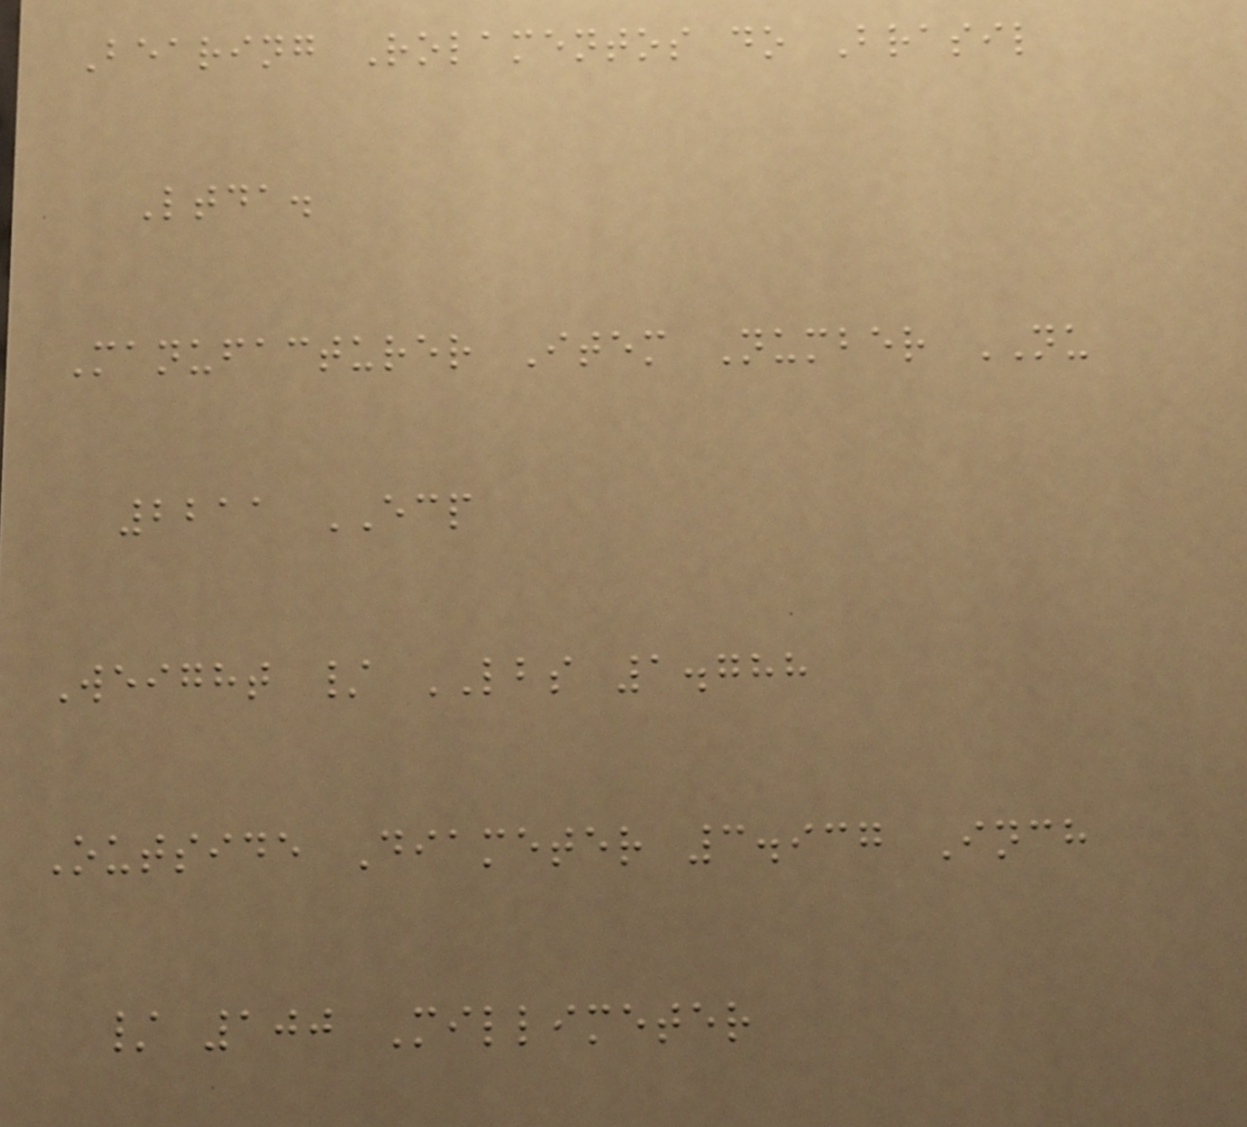Bearing Rolamentos do Brasil
Ltda.
Manufacturer Item Number NU
2211 ECP
Weight / LBS 1.788
Outside Diameter 3.937 Inch
/ 100 Millimeter
